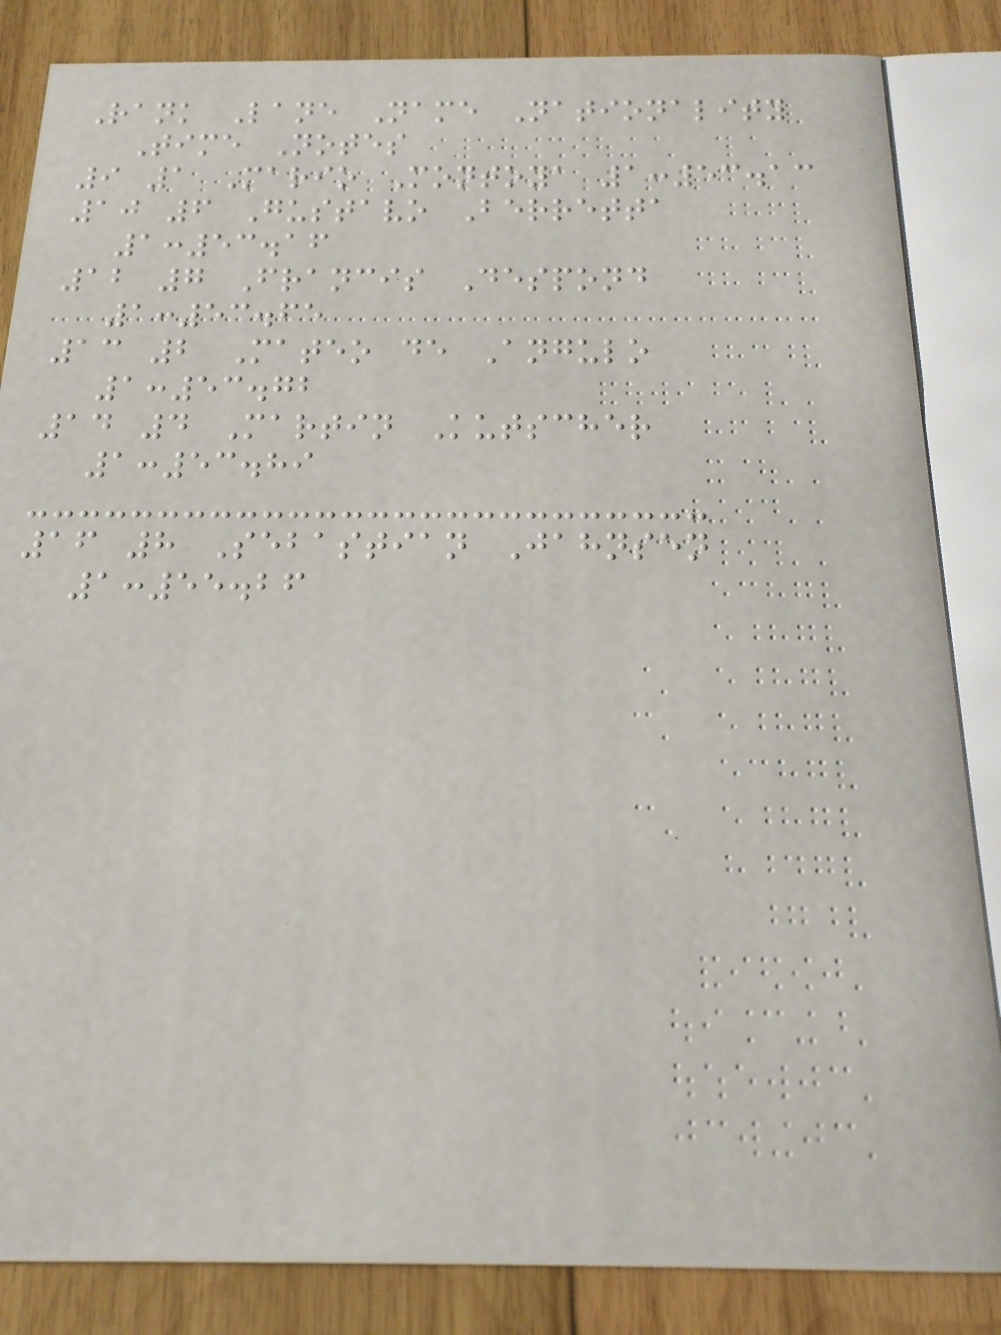Rank Lane Name Nationality
Time Notes
9 1 Mario Montoya 1:53.13
10 6 Gustavo Berretta
1:53.16
12 7 Francis Despond
1:53.65
13 2 Mateo de Angulo
1:53.72
14 4 Martin Kutscher
1:53.89
16 8 Sebastian Jahnsen
1:55.26
